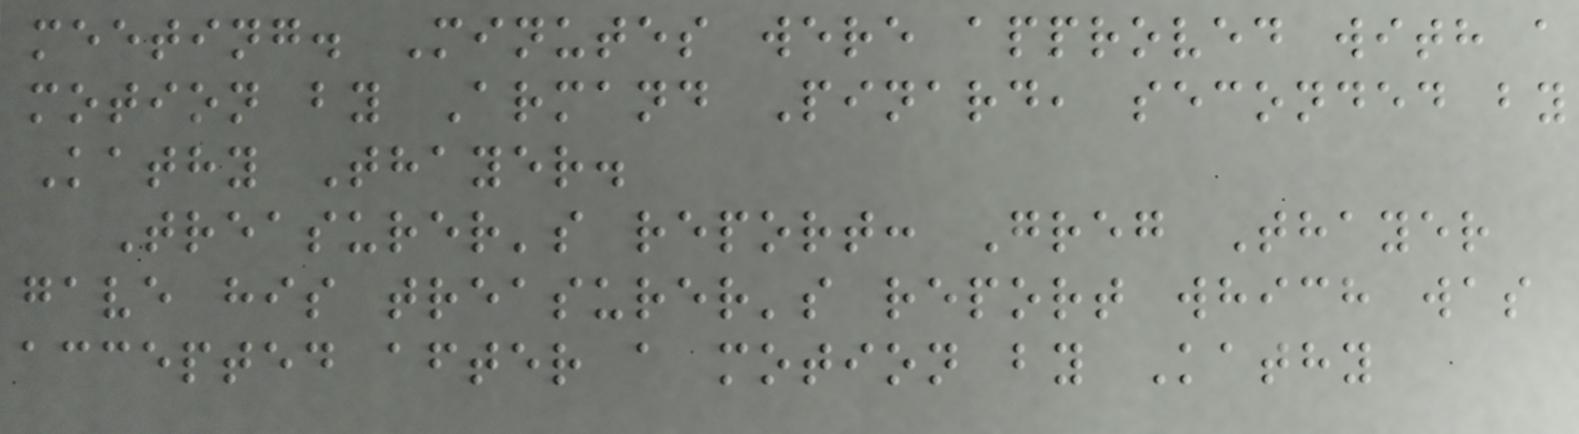meeting. Minutes were approved with a
motion by Armand Pinard, seconded by
Kathy Thayer.
Treasurer's report: Greg Thayer
gave his treasurer's report which was
accepted after a motion by Kathy
